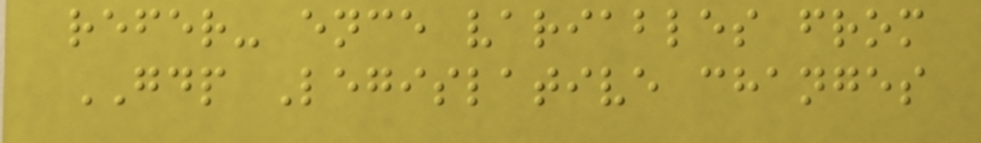refer- ence variables from
GDP Legislative changes
